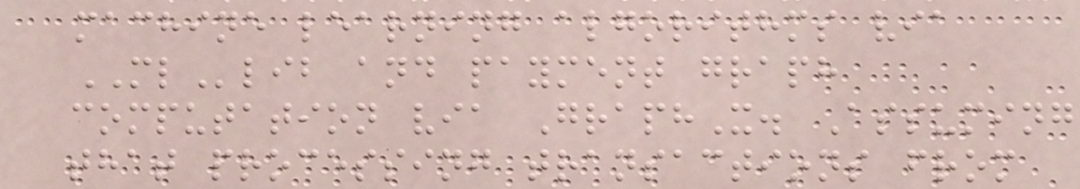machine learning algorithms via
MLlib and payment graph
computation via GraphX. Assuming
that processing transactions from
